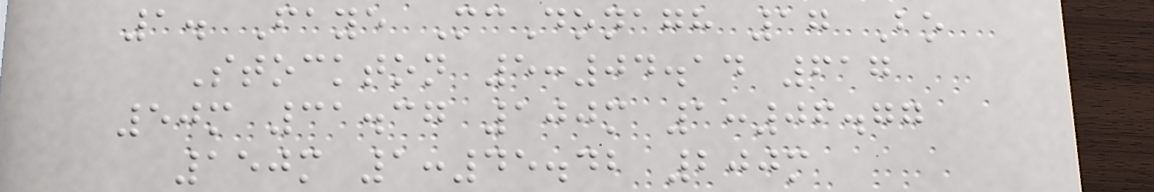1. Faye McDonagh 17 Bo
Stockton 5:04.14 617
50m 31.37 100m 1:06.77
150m 1:45.42 200m
